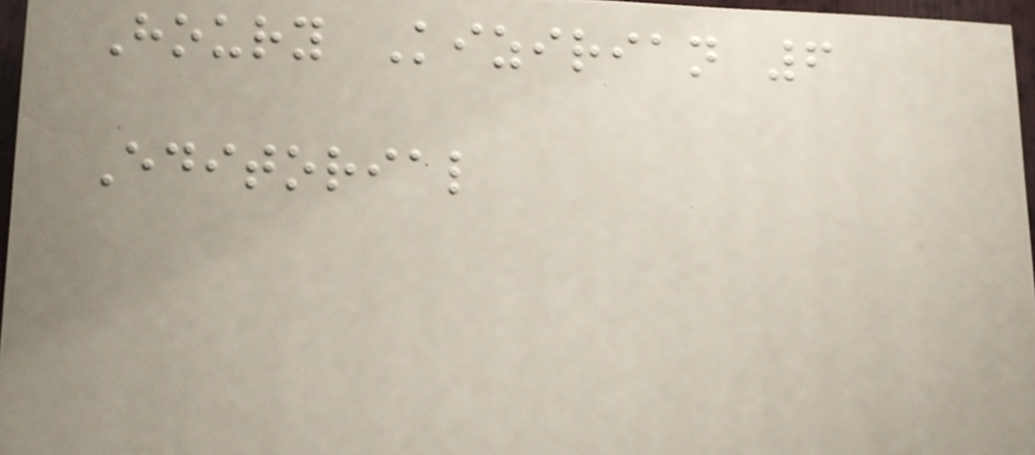Houry Kizirian 6
Editorial
